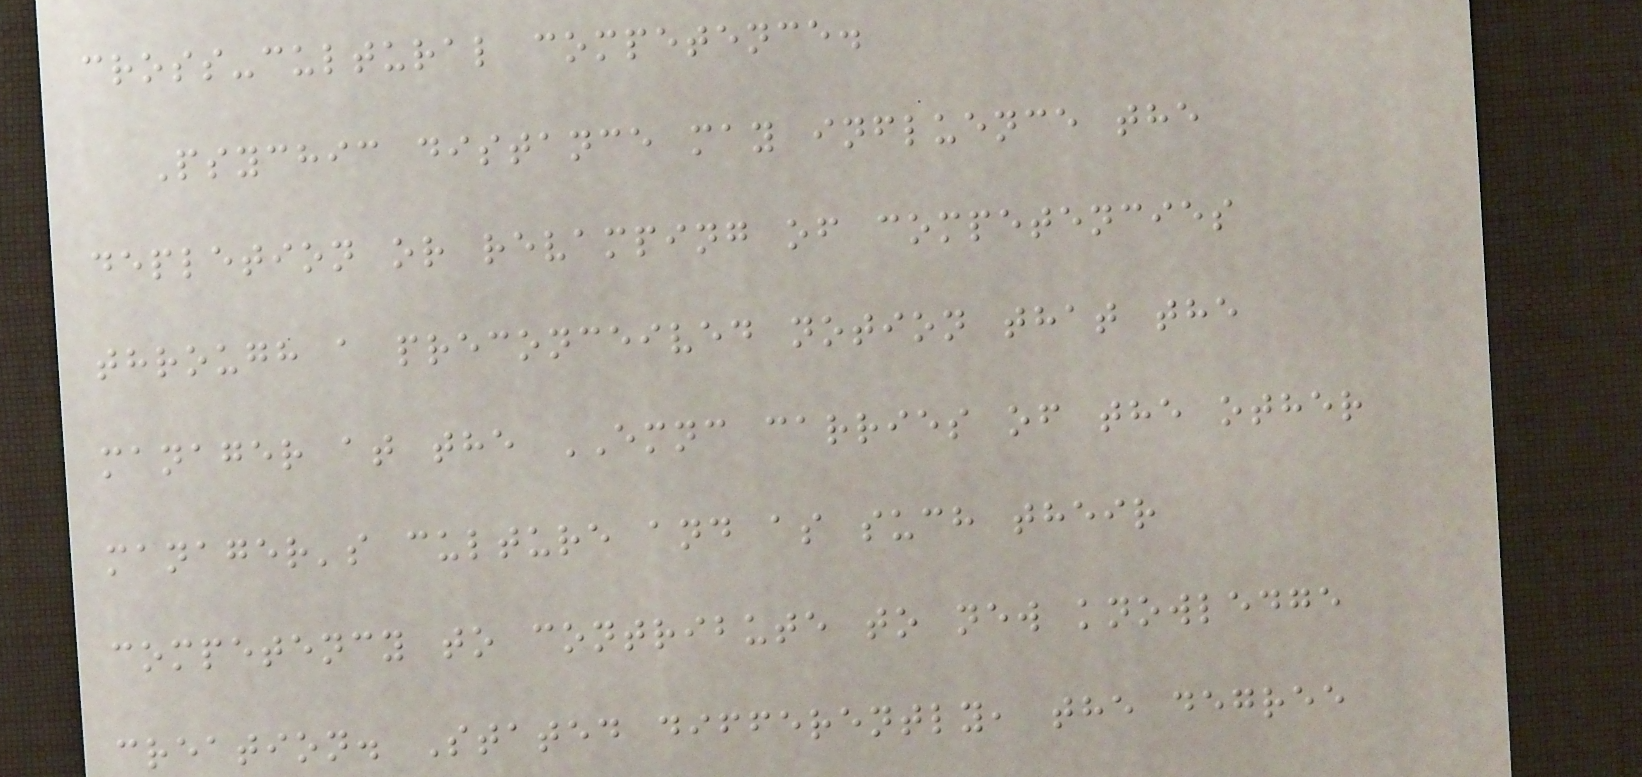cross-cultural competence.
Psychic distance may influence the
depletion or revamping of competencies
through a preconceived notion that the
manager at the EMNC carries of the other
manager's culture and as such their
competency to contribute to new knowledge
creation. Stated differently, the degree
